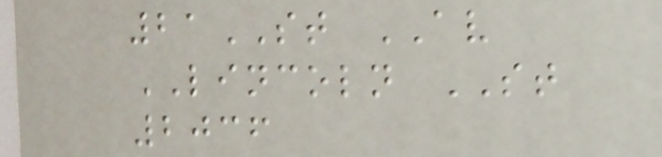21ST AV
LINCOLN ST
2036
